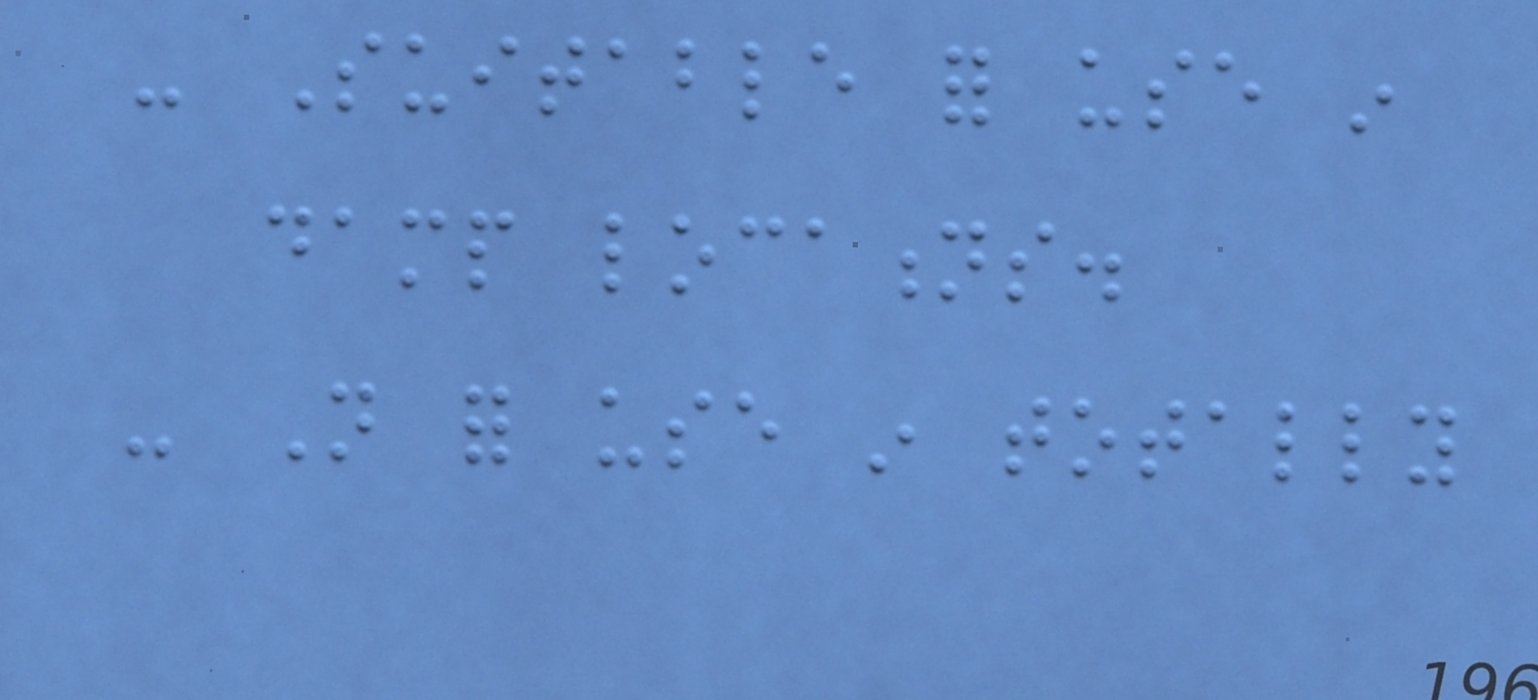- Suitable for use in
damp locations.
- Not for use in totally
